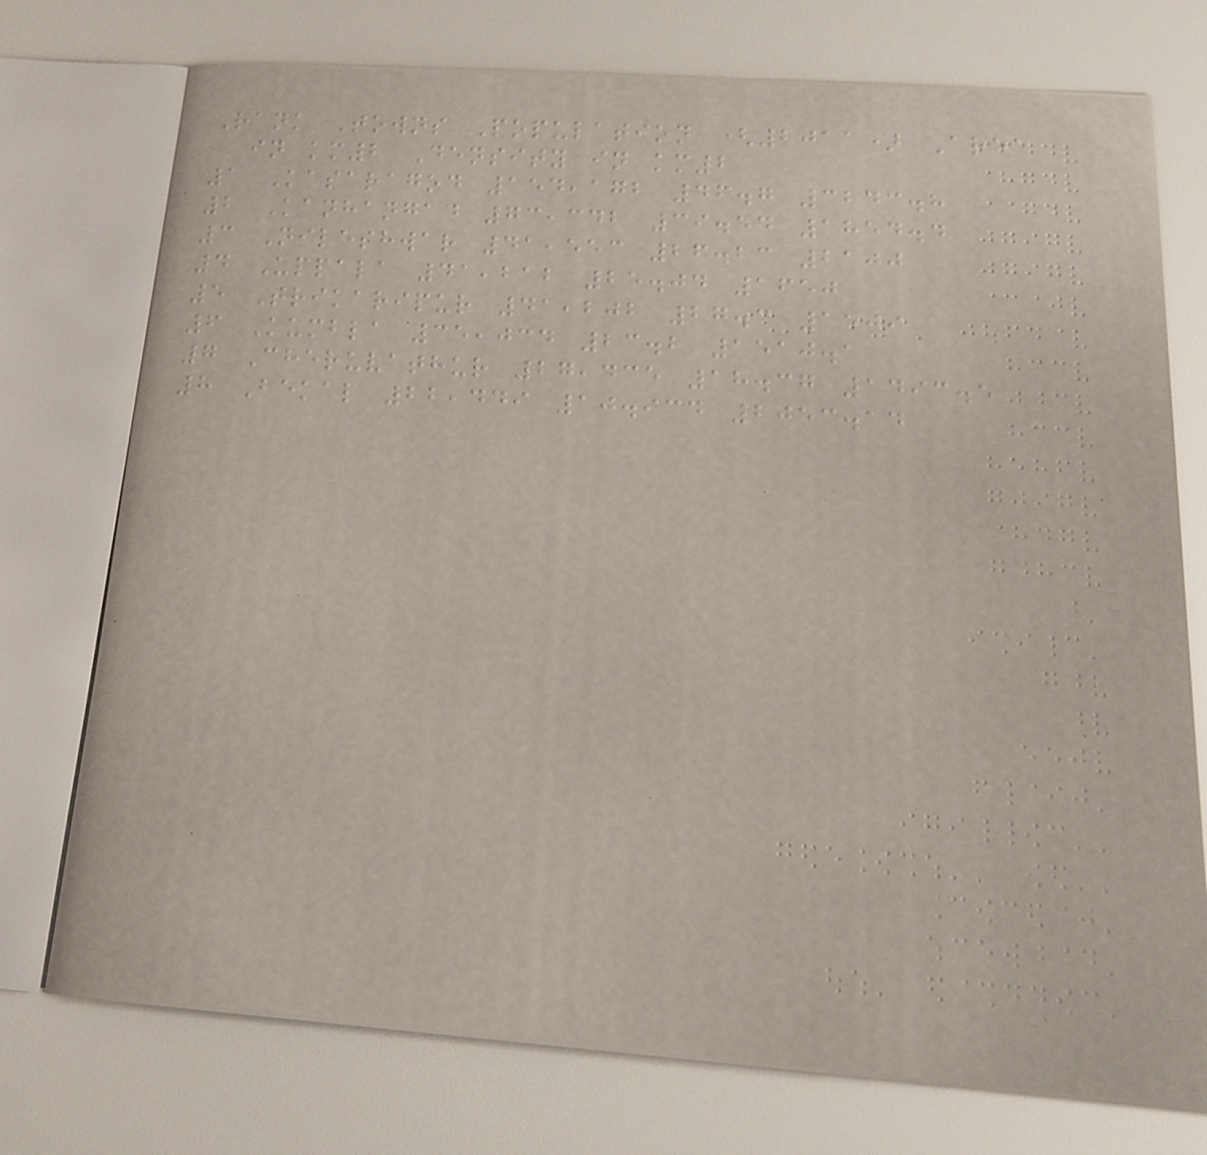Rank Towns Population (2011) Area
in km2 Density in km2
1 Kasaragod 154,172 46.7 3243.8
2 Kanhangad 73,342 39.54 1854.4
3 Nileshwar 41,553 26.23 2100
4 Uppala 41,212 25.04 1650
5 Trikaripur 41,202 27.3 1509
6 Kumbla 35,034 23.2 1510.1
7 Cheruvathur 27,435 18.37 1493.5
8 Bekal 22,449 10.934 2053.14
